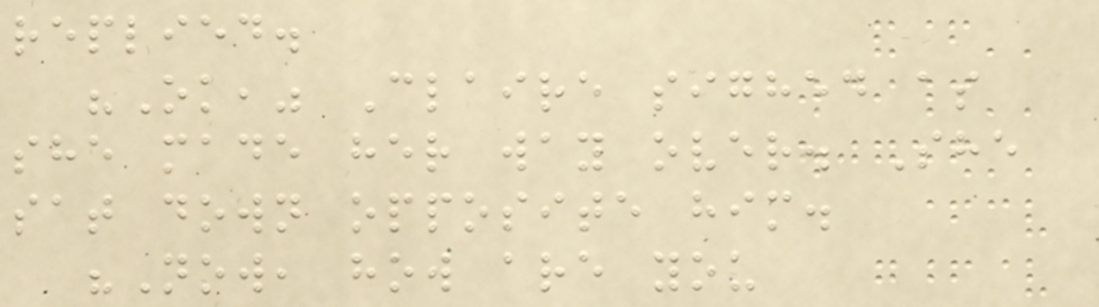replied.
"Ok," Claire sighed as
she made her way over. She
sat down opposite him.
"Now, how are you
